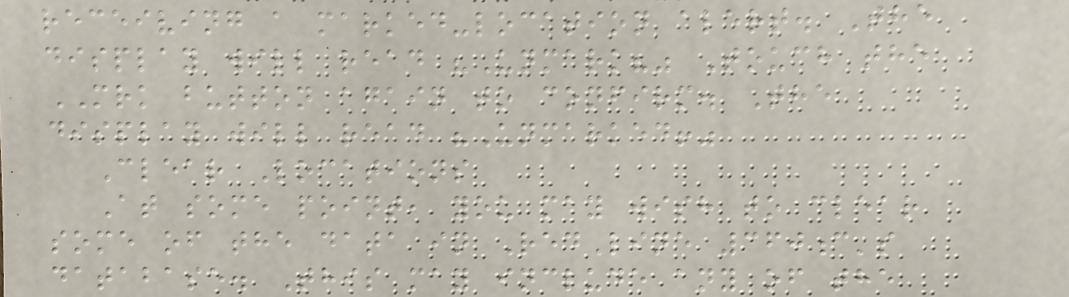receiving a marked-location alert. The
display will read "Unmark?" Touch the
MRK button again to confirm. The
display will read "Unmarked!"
Clear Locations
At some point, you may wish to clear
some of the data in RedLine 360c's
database. This may include any of the
